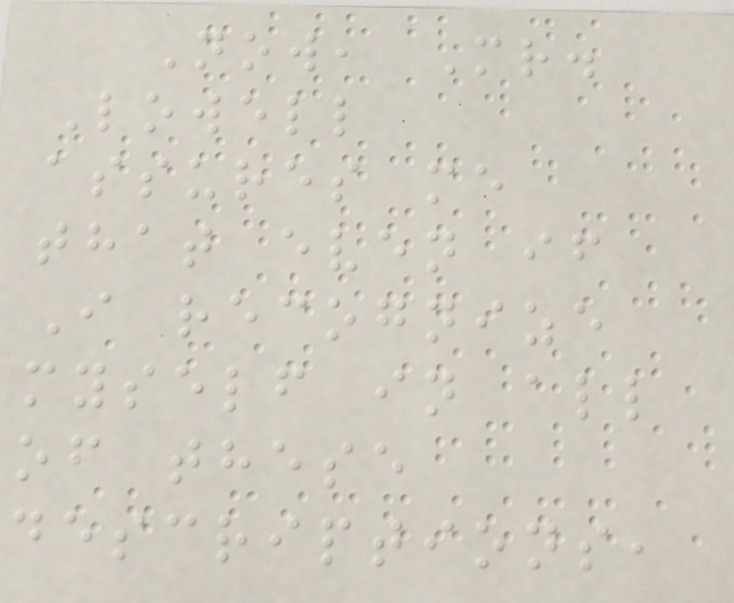Now, Mr.
Lowell
assures me
that even if
I recognize
myself in all
of these
descriptions,
